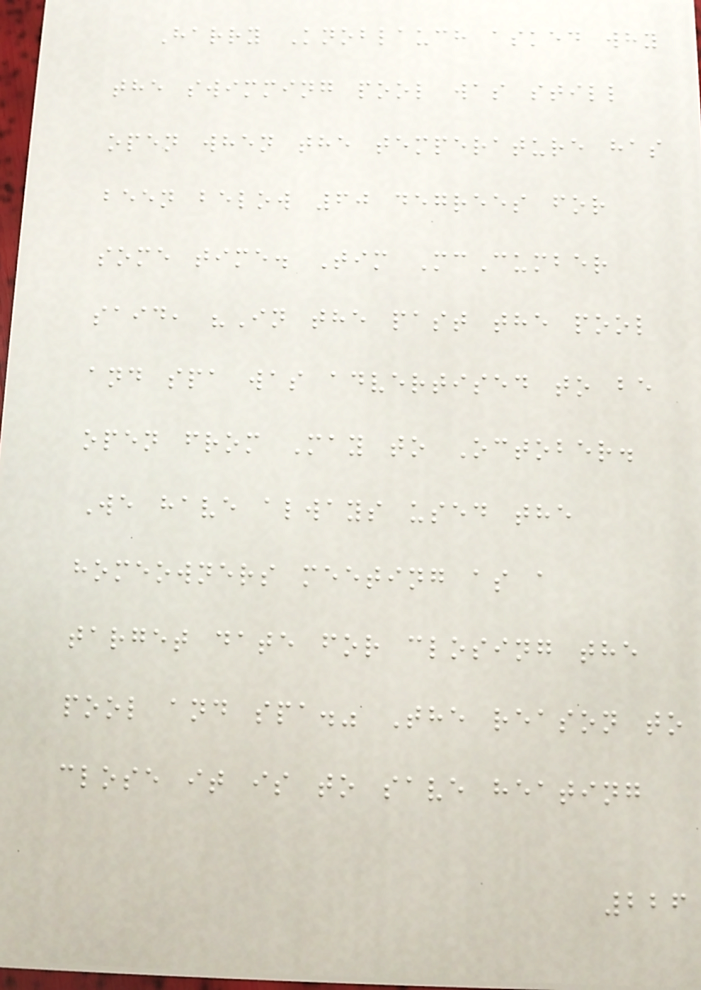Harry Knoblauch asked why
the swimming pool was still
open when the temperature has
been below 60 degrees for
some time. Tim McCumber
said, "In the past the pool
and spa was advertised to be
open from May to October.
We have always used the
homeowners meeting as a
target date for closing the
pool and spa." The reason to
close it is to save heating
226
